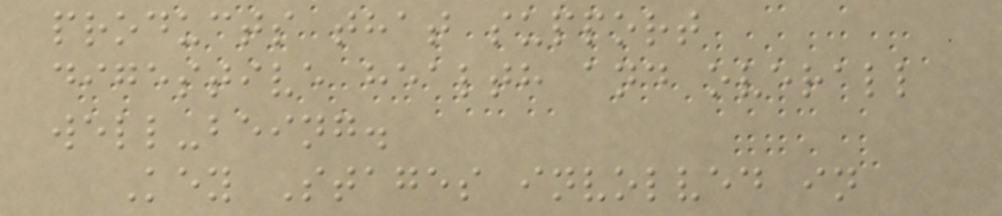products that support
digestive health and overall
well-being.
Key Stages involved in
